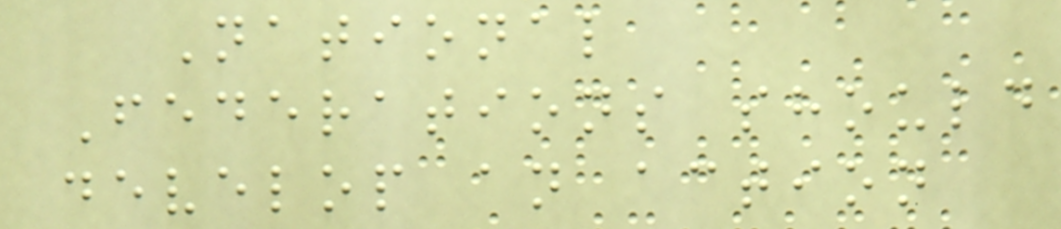National
Federations should
develop an action
